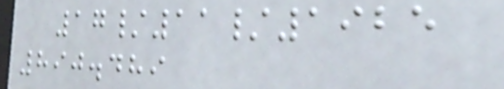17/11/1925
890.489
